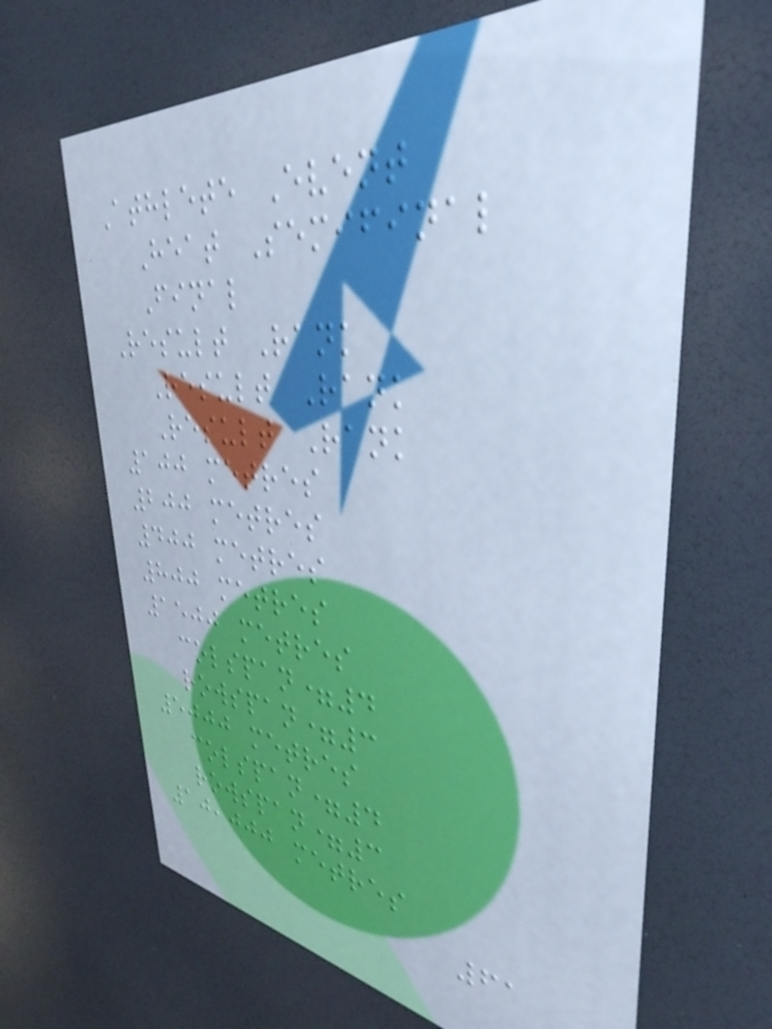Athlete Event
Heat Semifinal
Final
Result Rank
Result Rank
Result Rank
100 metres
200 metres
400 metres
800 metres
1500 metres
colspan=4
rowspan=3
5000 metres
colspan=4
rowspan=3
10,000 metres
61
